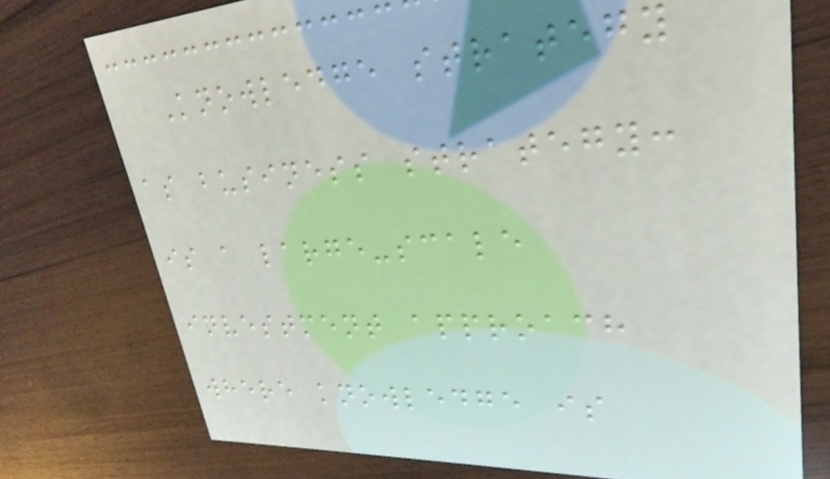Knowledge strategy
as business strategy:
is a large-scale
investment approach
where knowledge is
